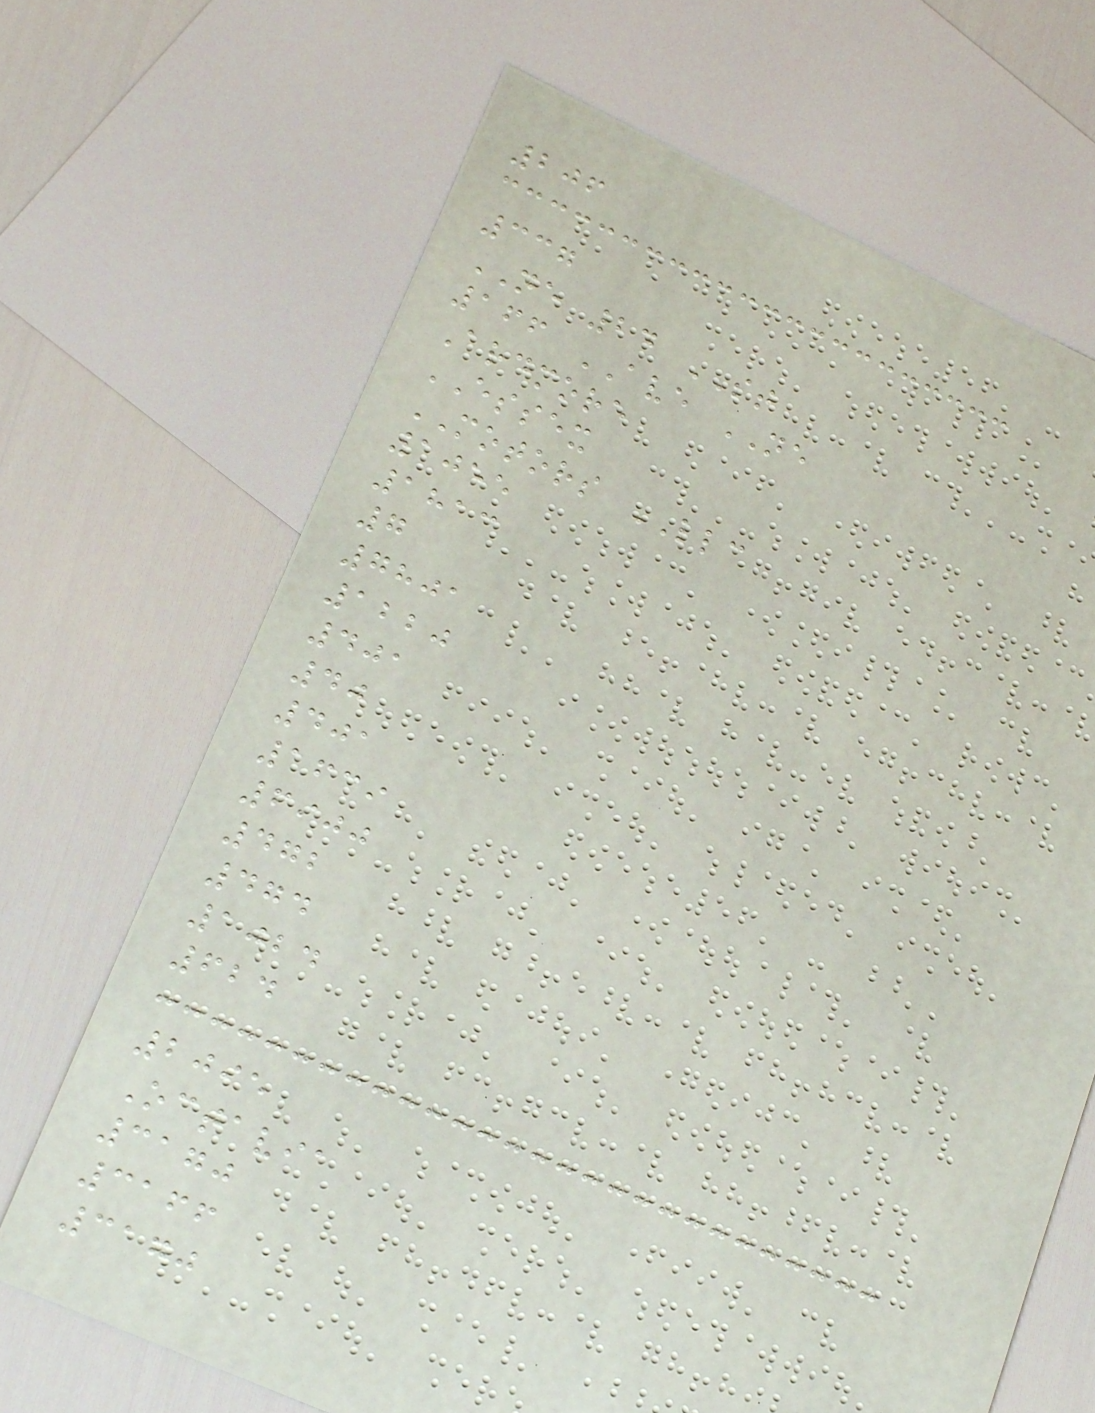206
337
NE 24 ST
166 AVE NE
Ardmore
ESSEX
MOTORS LLC
1055
1813
7
7801
1220
401
40
401
1639
6900
472
474
1024
624
2095
Octavia
3170
3166
3170
